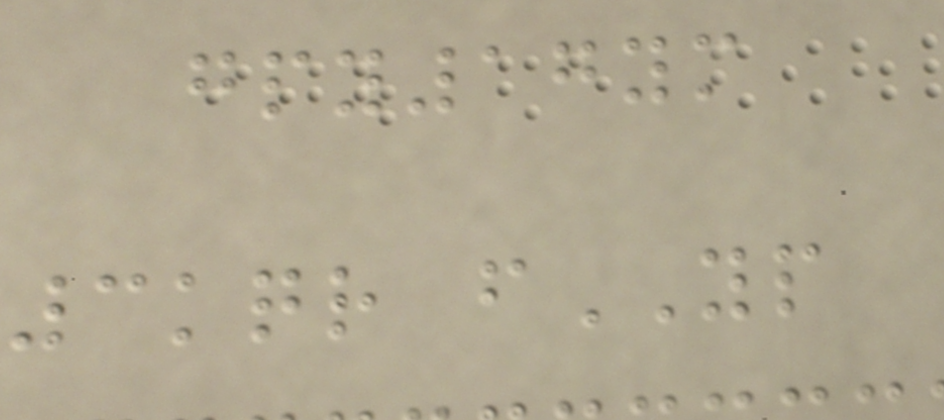gpy17ym
3kqr fYP
